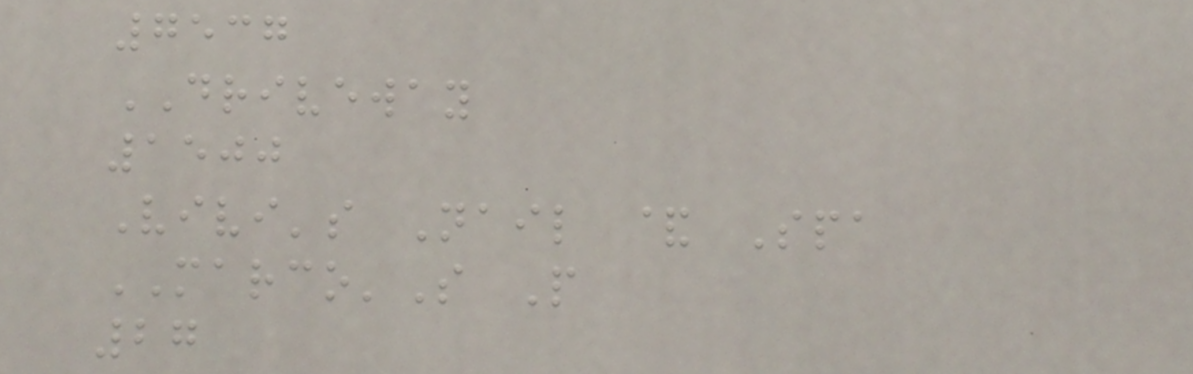7537
DRIVEWAY
1500
Vivi's Nail & Spa
MARCO'S P
27
